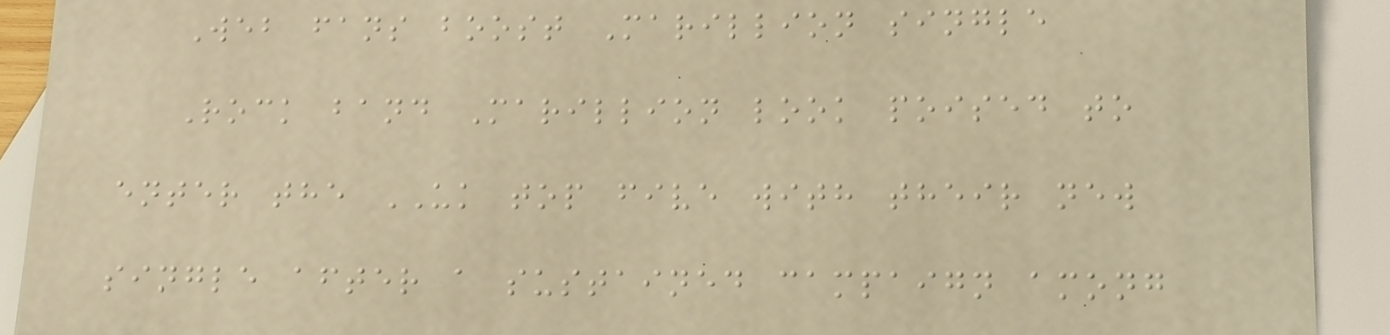Web fans boost Marillion single
Rock band Marillion look poised to
enter the UK top five with their new
single after a sustained campaign among
